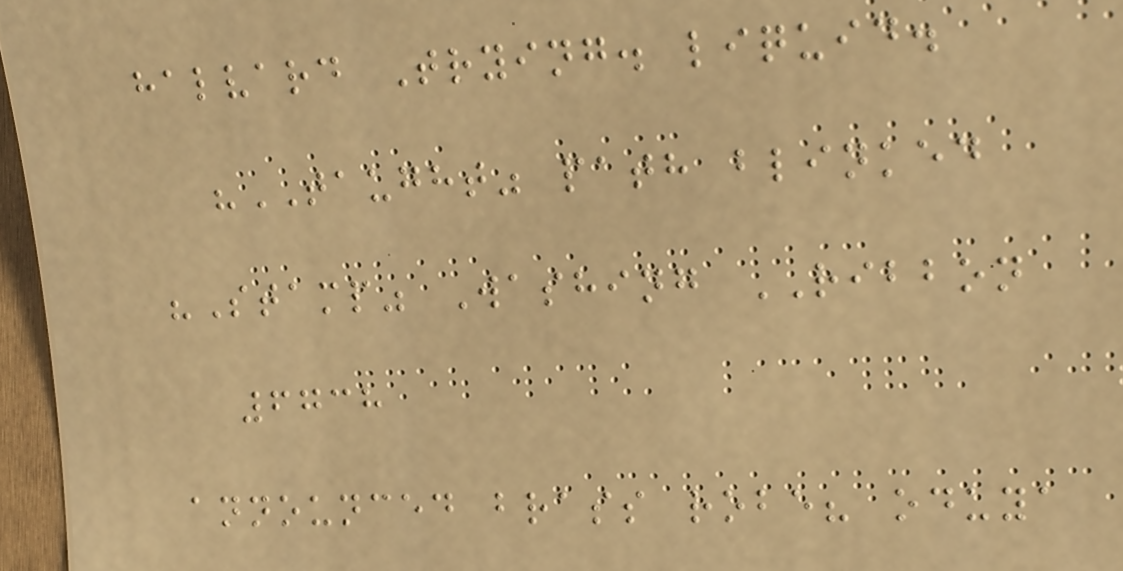halvard Trying. liquid.
"TAUGHT" path blinked
"Stamp" Washing RIBBON
6738
announced brass robe? oduya
